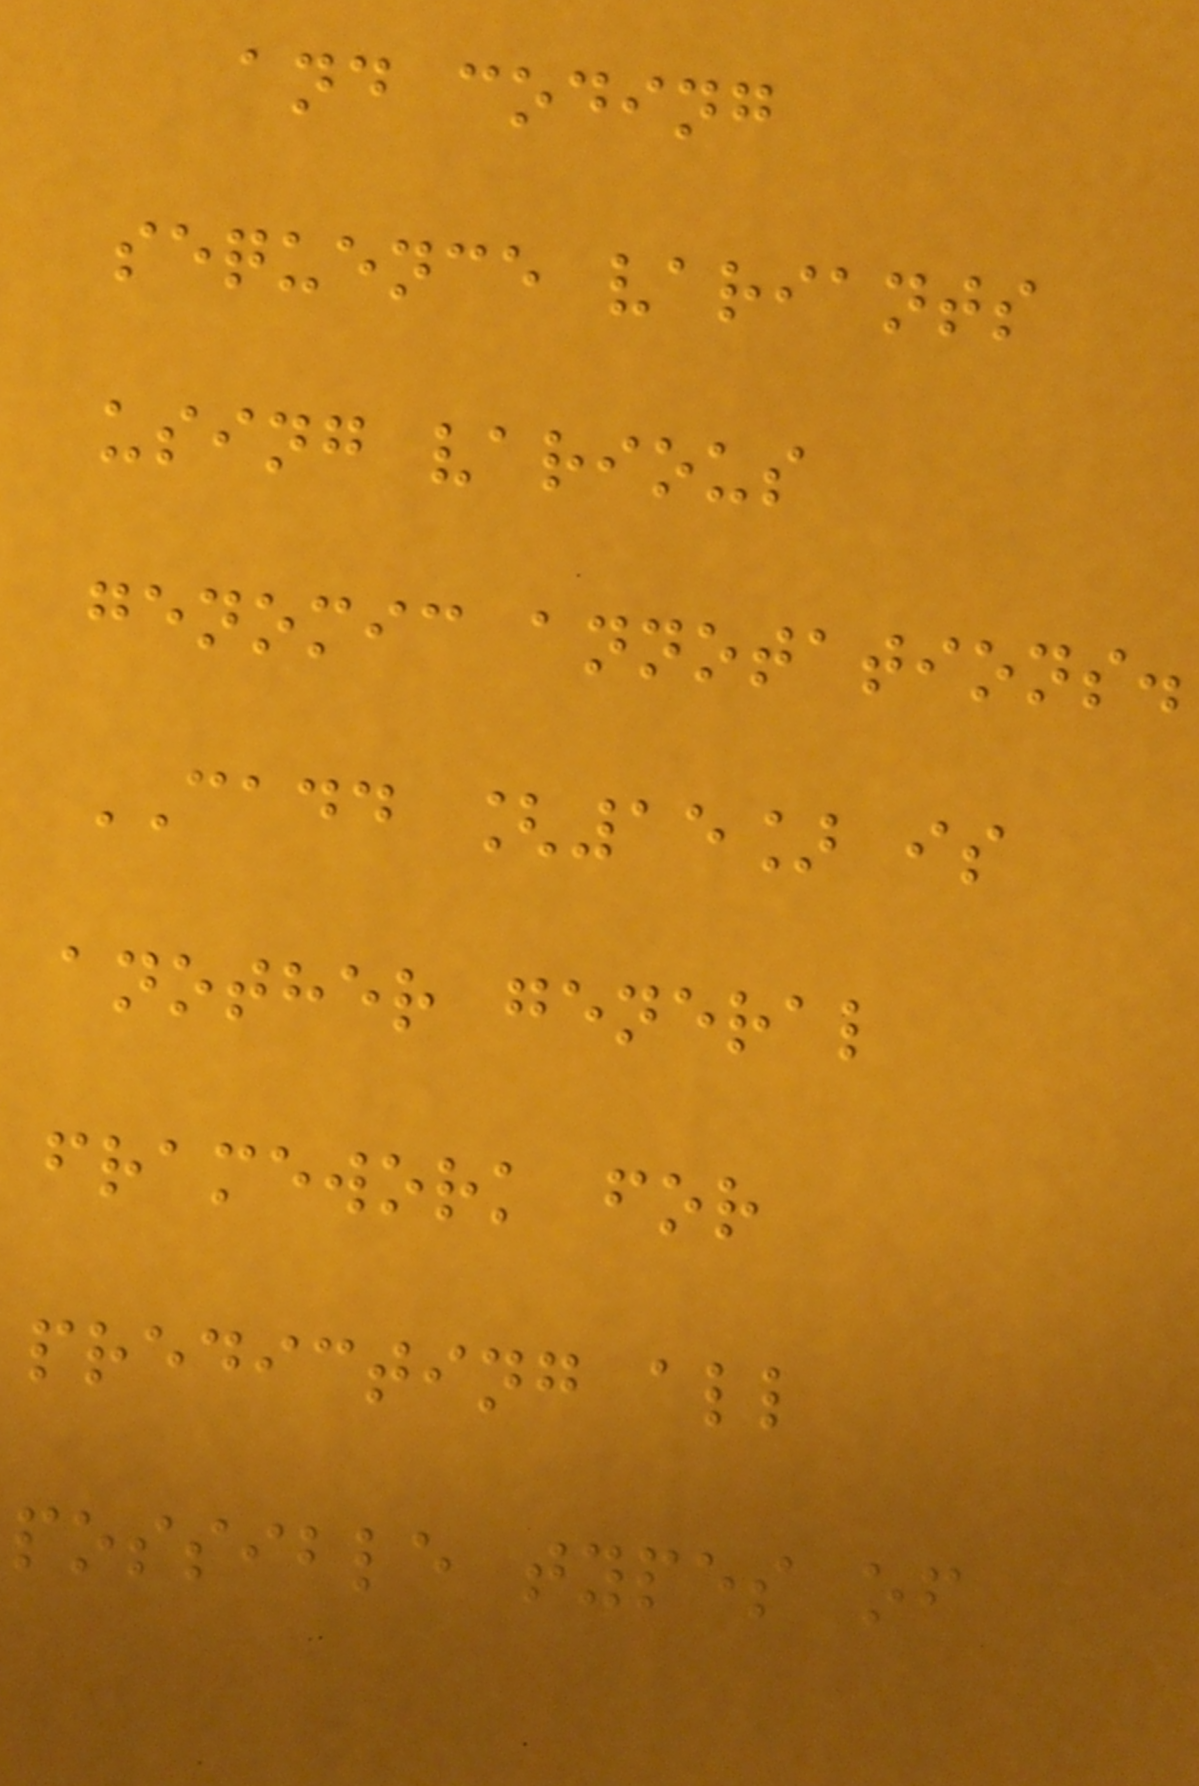and coding
sequence variants
using various
genomic annotations.
CADD [15] is
another general
framework for
predicting all
possible types of
